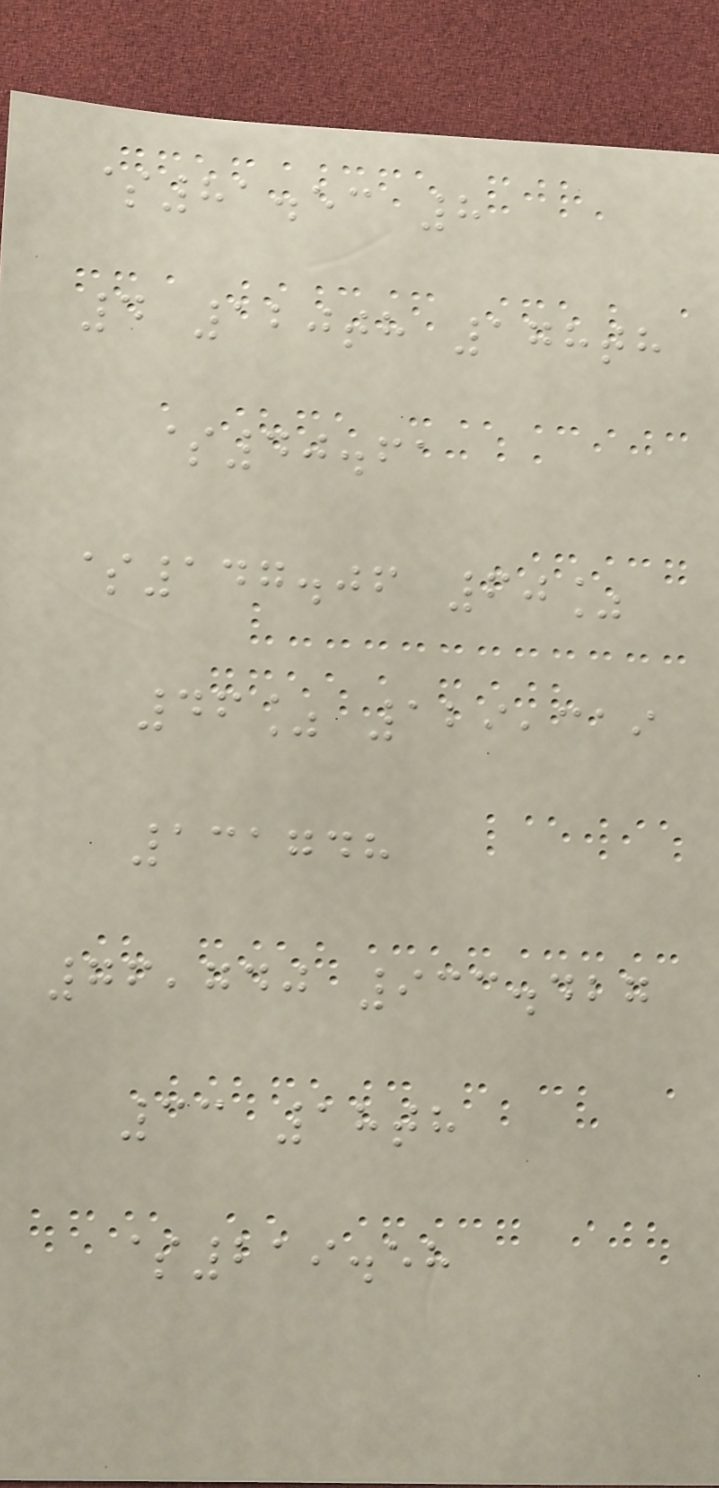$81.53 8
4 120th 178th
$40.61
$147.06 60%
46% 129,319
131748
76,740 933.427
33 18th
$219.58
